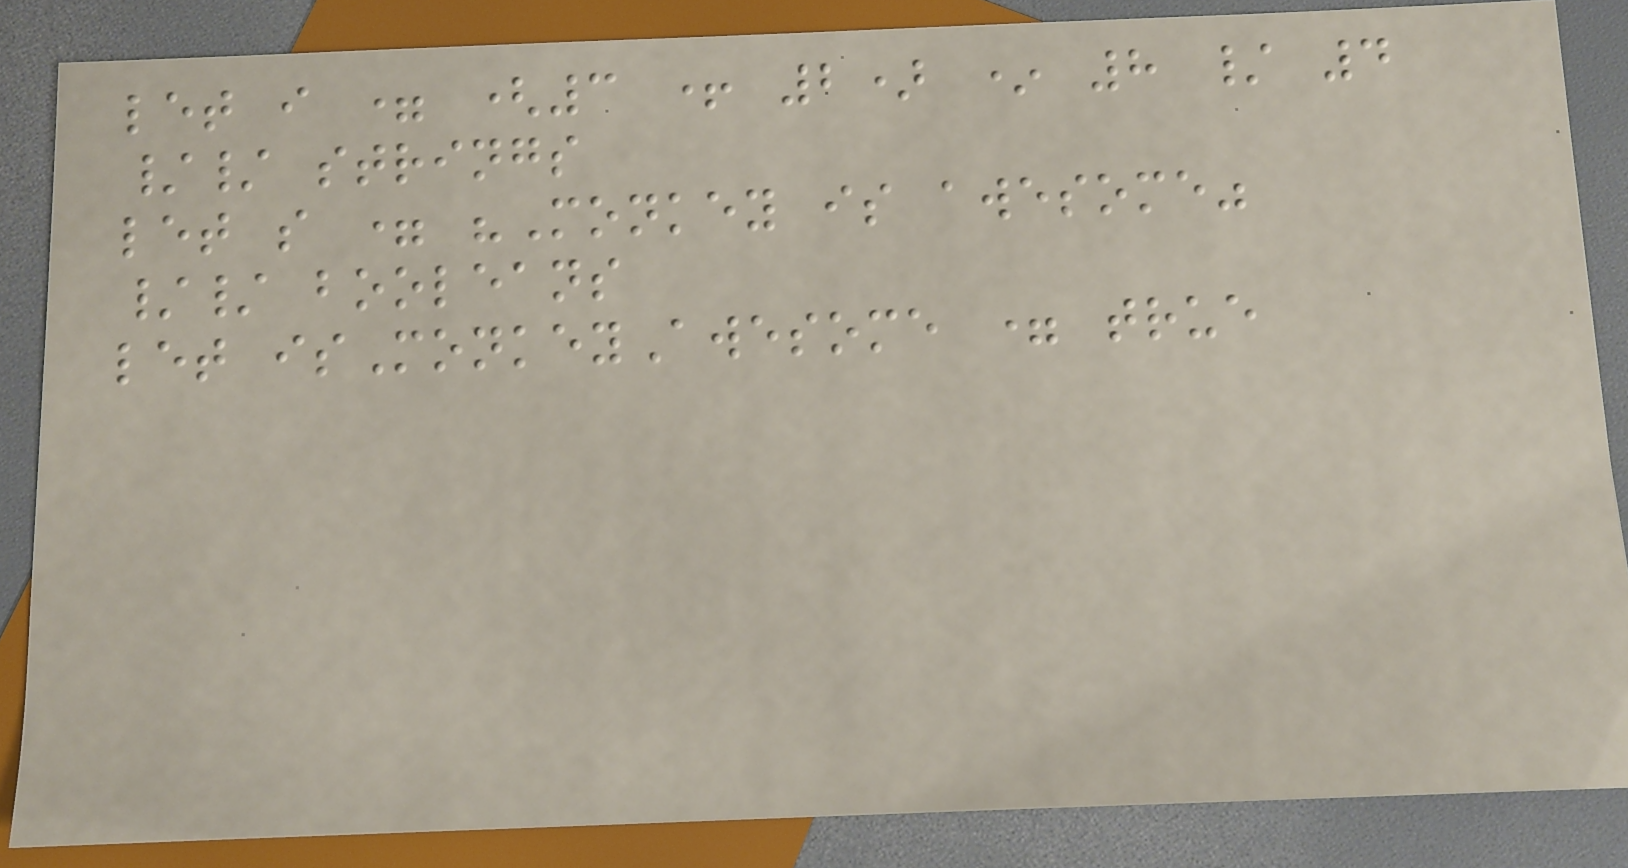let i = (3 + 2) * 8 / 4
// strings
let s = "Monkey is awesome"
// booleans
let isMonkeyAwesome = true
